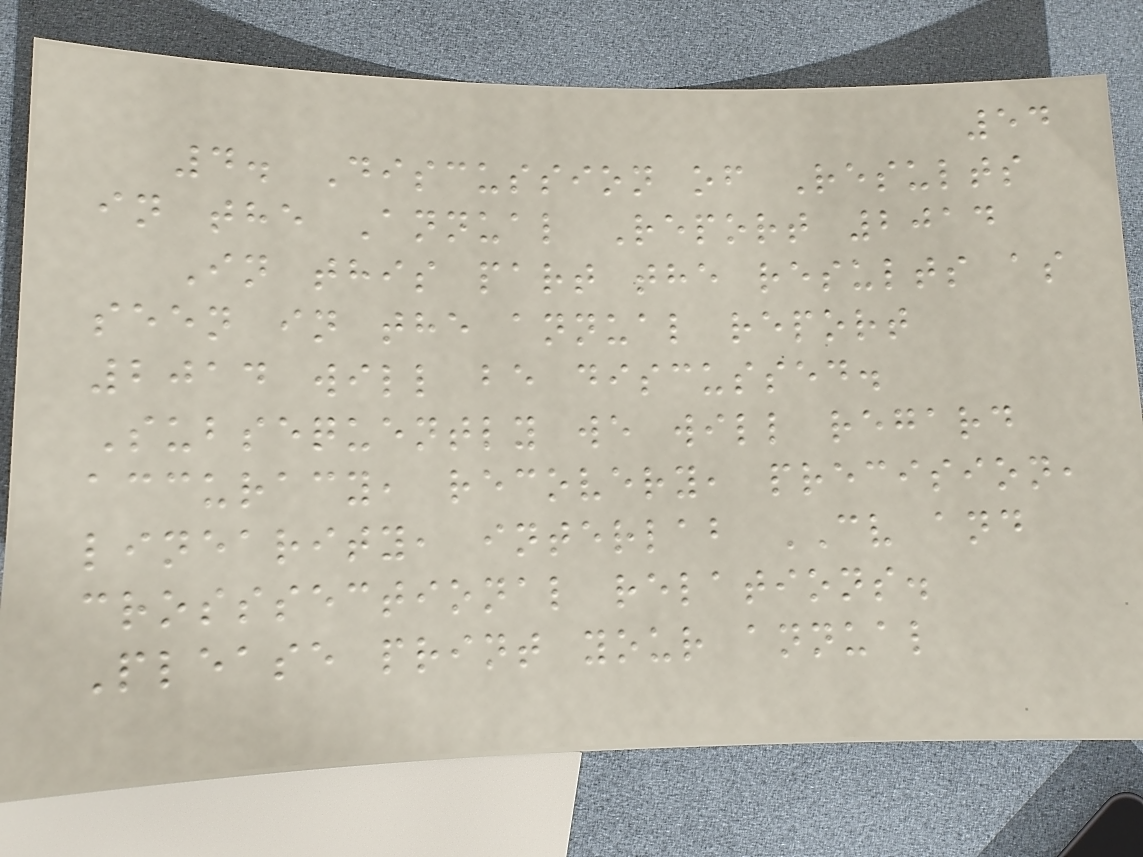54
4. Discussion of Results
in the Annual Report 2014
In this part the results as
seen in the annual report
2014 will be discussed.
Subsequently we will regard
accuracy, recovery, precision,
linearity, interlab CV and
crosssectional relations.
Please print your annual
